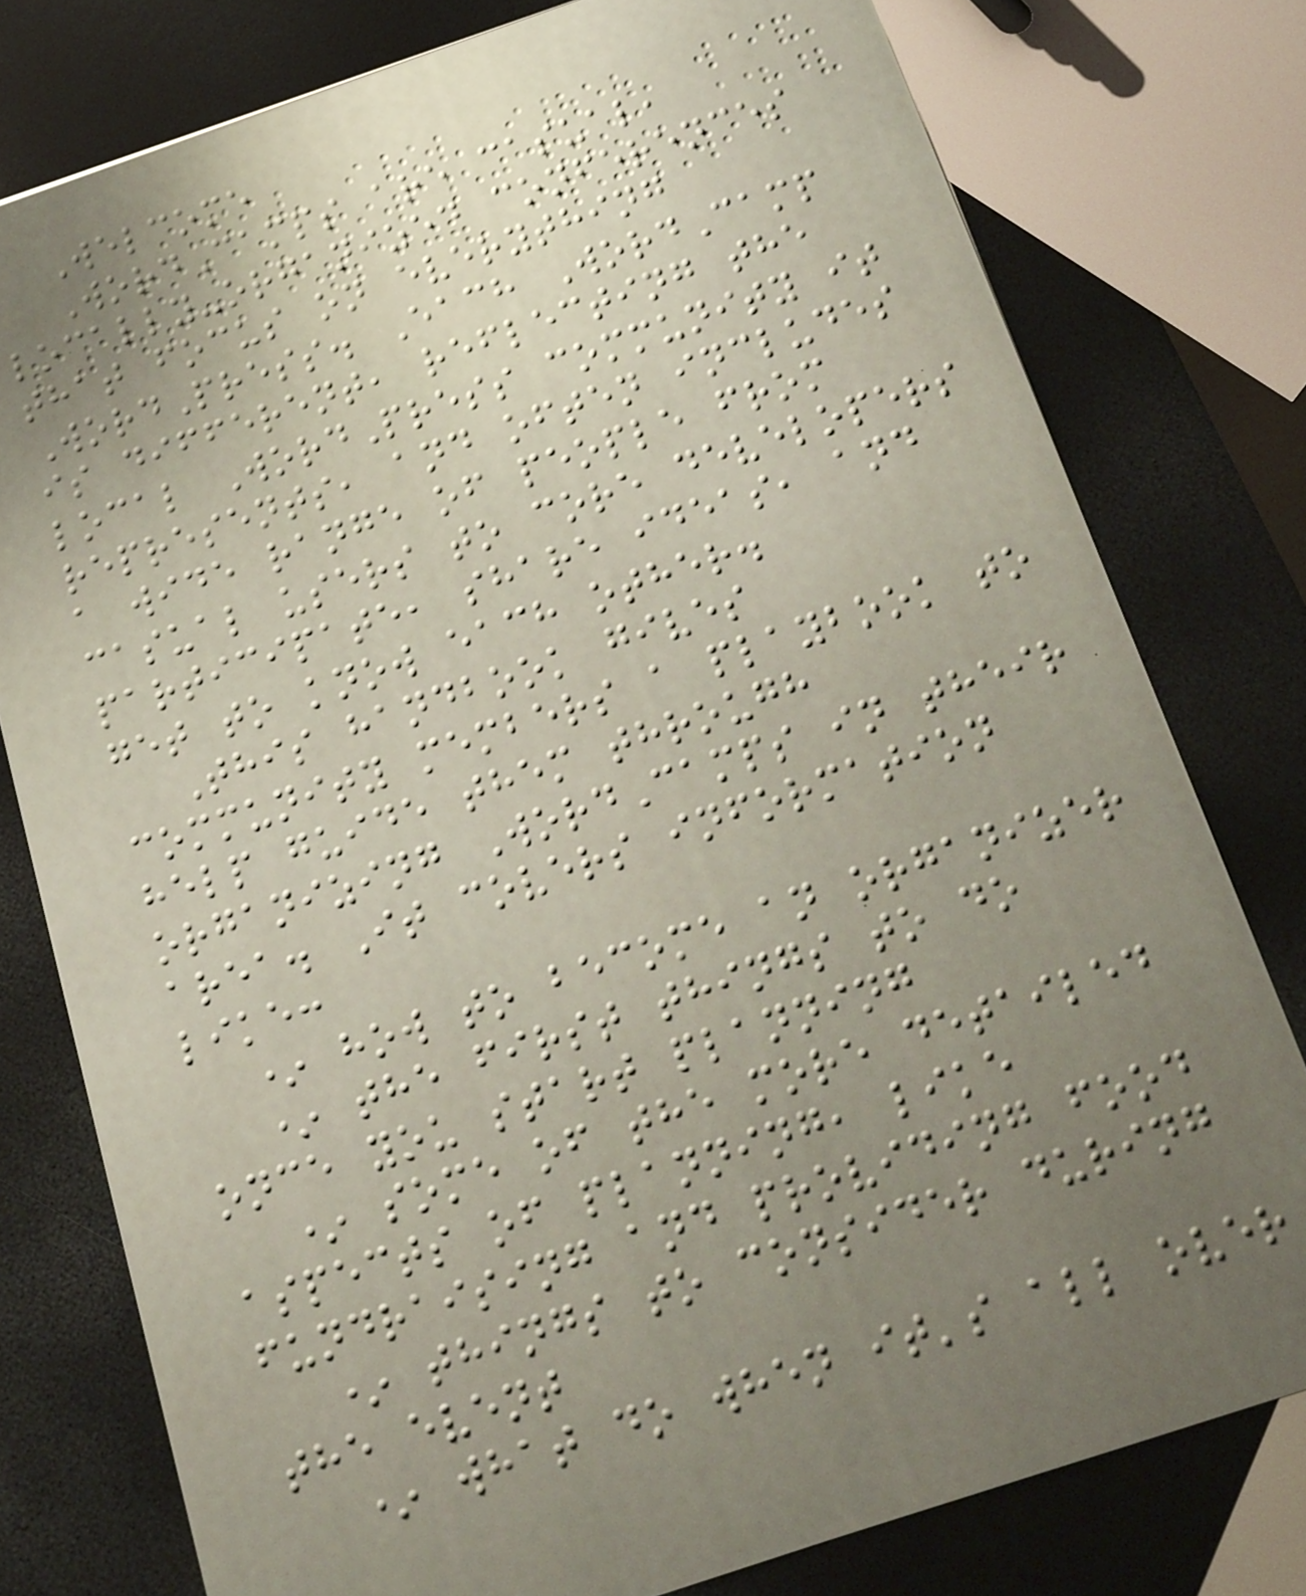Welcome
WordCamps are casual,
locally-organized conferences
that focus on everything
WordPress. Each WordCamp
is different, reflecting the
local WordPress community it
represents, and often includes
a wide range of people from
casual users to core developers
participate, share ideas, and
get to know each other.
This handbook gives
community members a playbook to
help guide them through
organizing WordCamps in their
area. It covers information
like:
* how to become an organizer
* the first things to do
once you start planning
* some of the more detailed
aspects of planning, like
fundraising and providing food
* things to consider during
the event
* what do when it's all over
